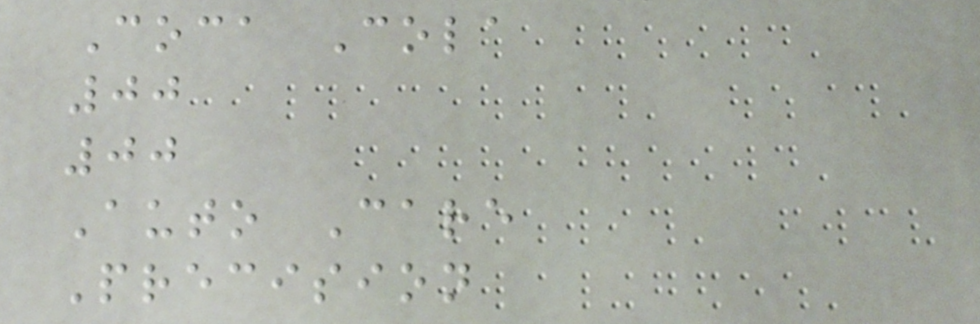Coca Cola
00
00
Auto Care
Precision
